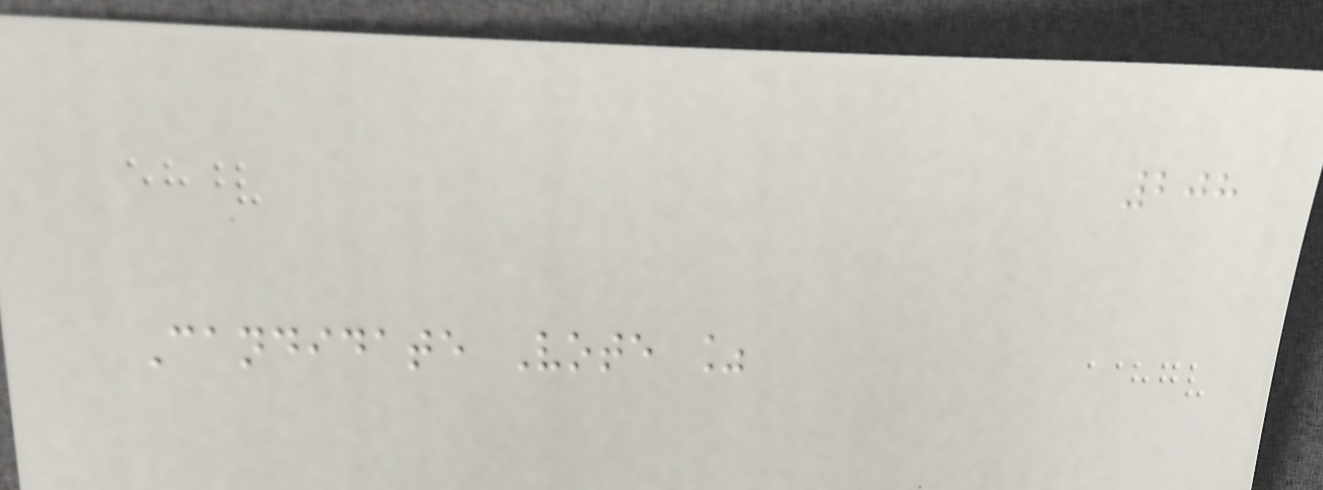208
Candidate Vote %
